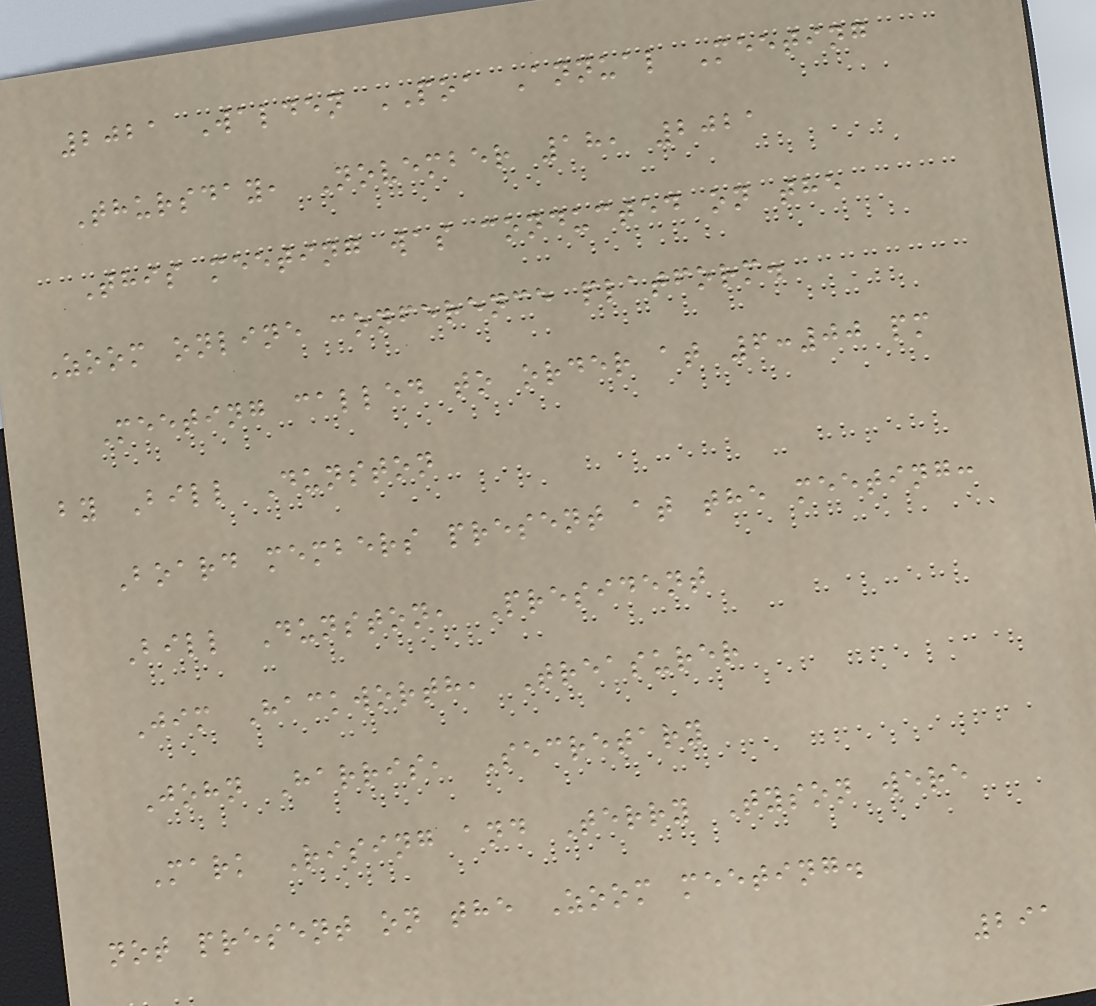2021 Walden POA Annual Meeting
Thursday, November 18, 2021
This meeting was conducted on the
Zoom online conference platform.
Meeting called to order at 6:00 pm
by Bill Dunston
Board members present at the meeting:
Bill Dunston, President
Jim Hackworth, Treasurer
John Harris, Secretary
Mark Rising and Terry Tyson were
not present on the Zoom meeting.
291
